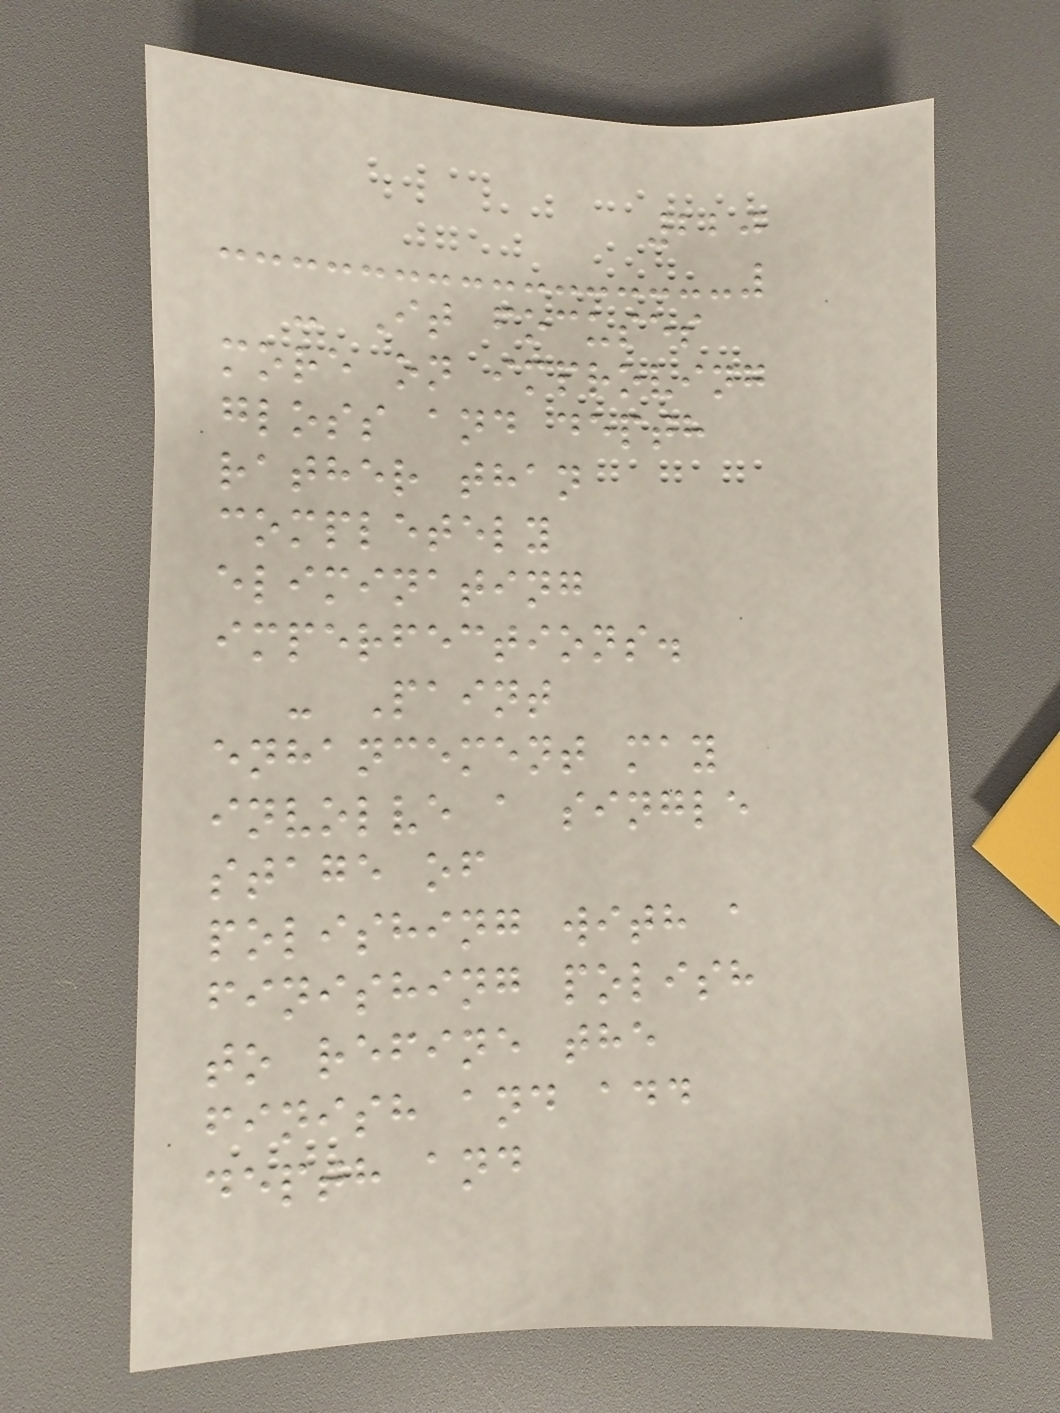220
- It focuses
more on improving
gloss and depth
rather than
completely
eliminating
imperfections.
- Paint
enhancement may
involve a single
stage of
polishing with a
finishing polish
to refine the
finish and add
depth and
